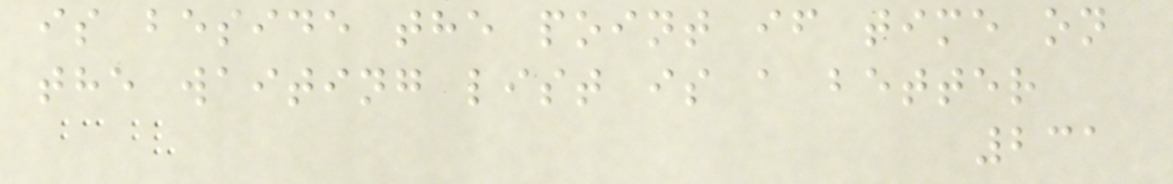is beside the point if time on
the waiting list is a better
231
